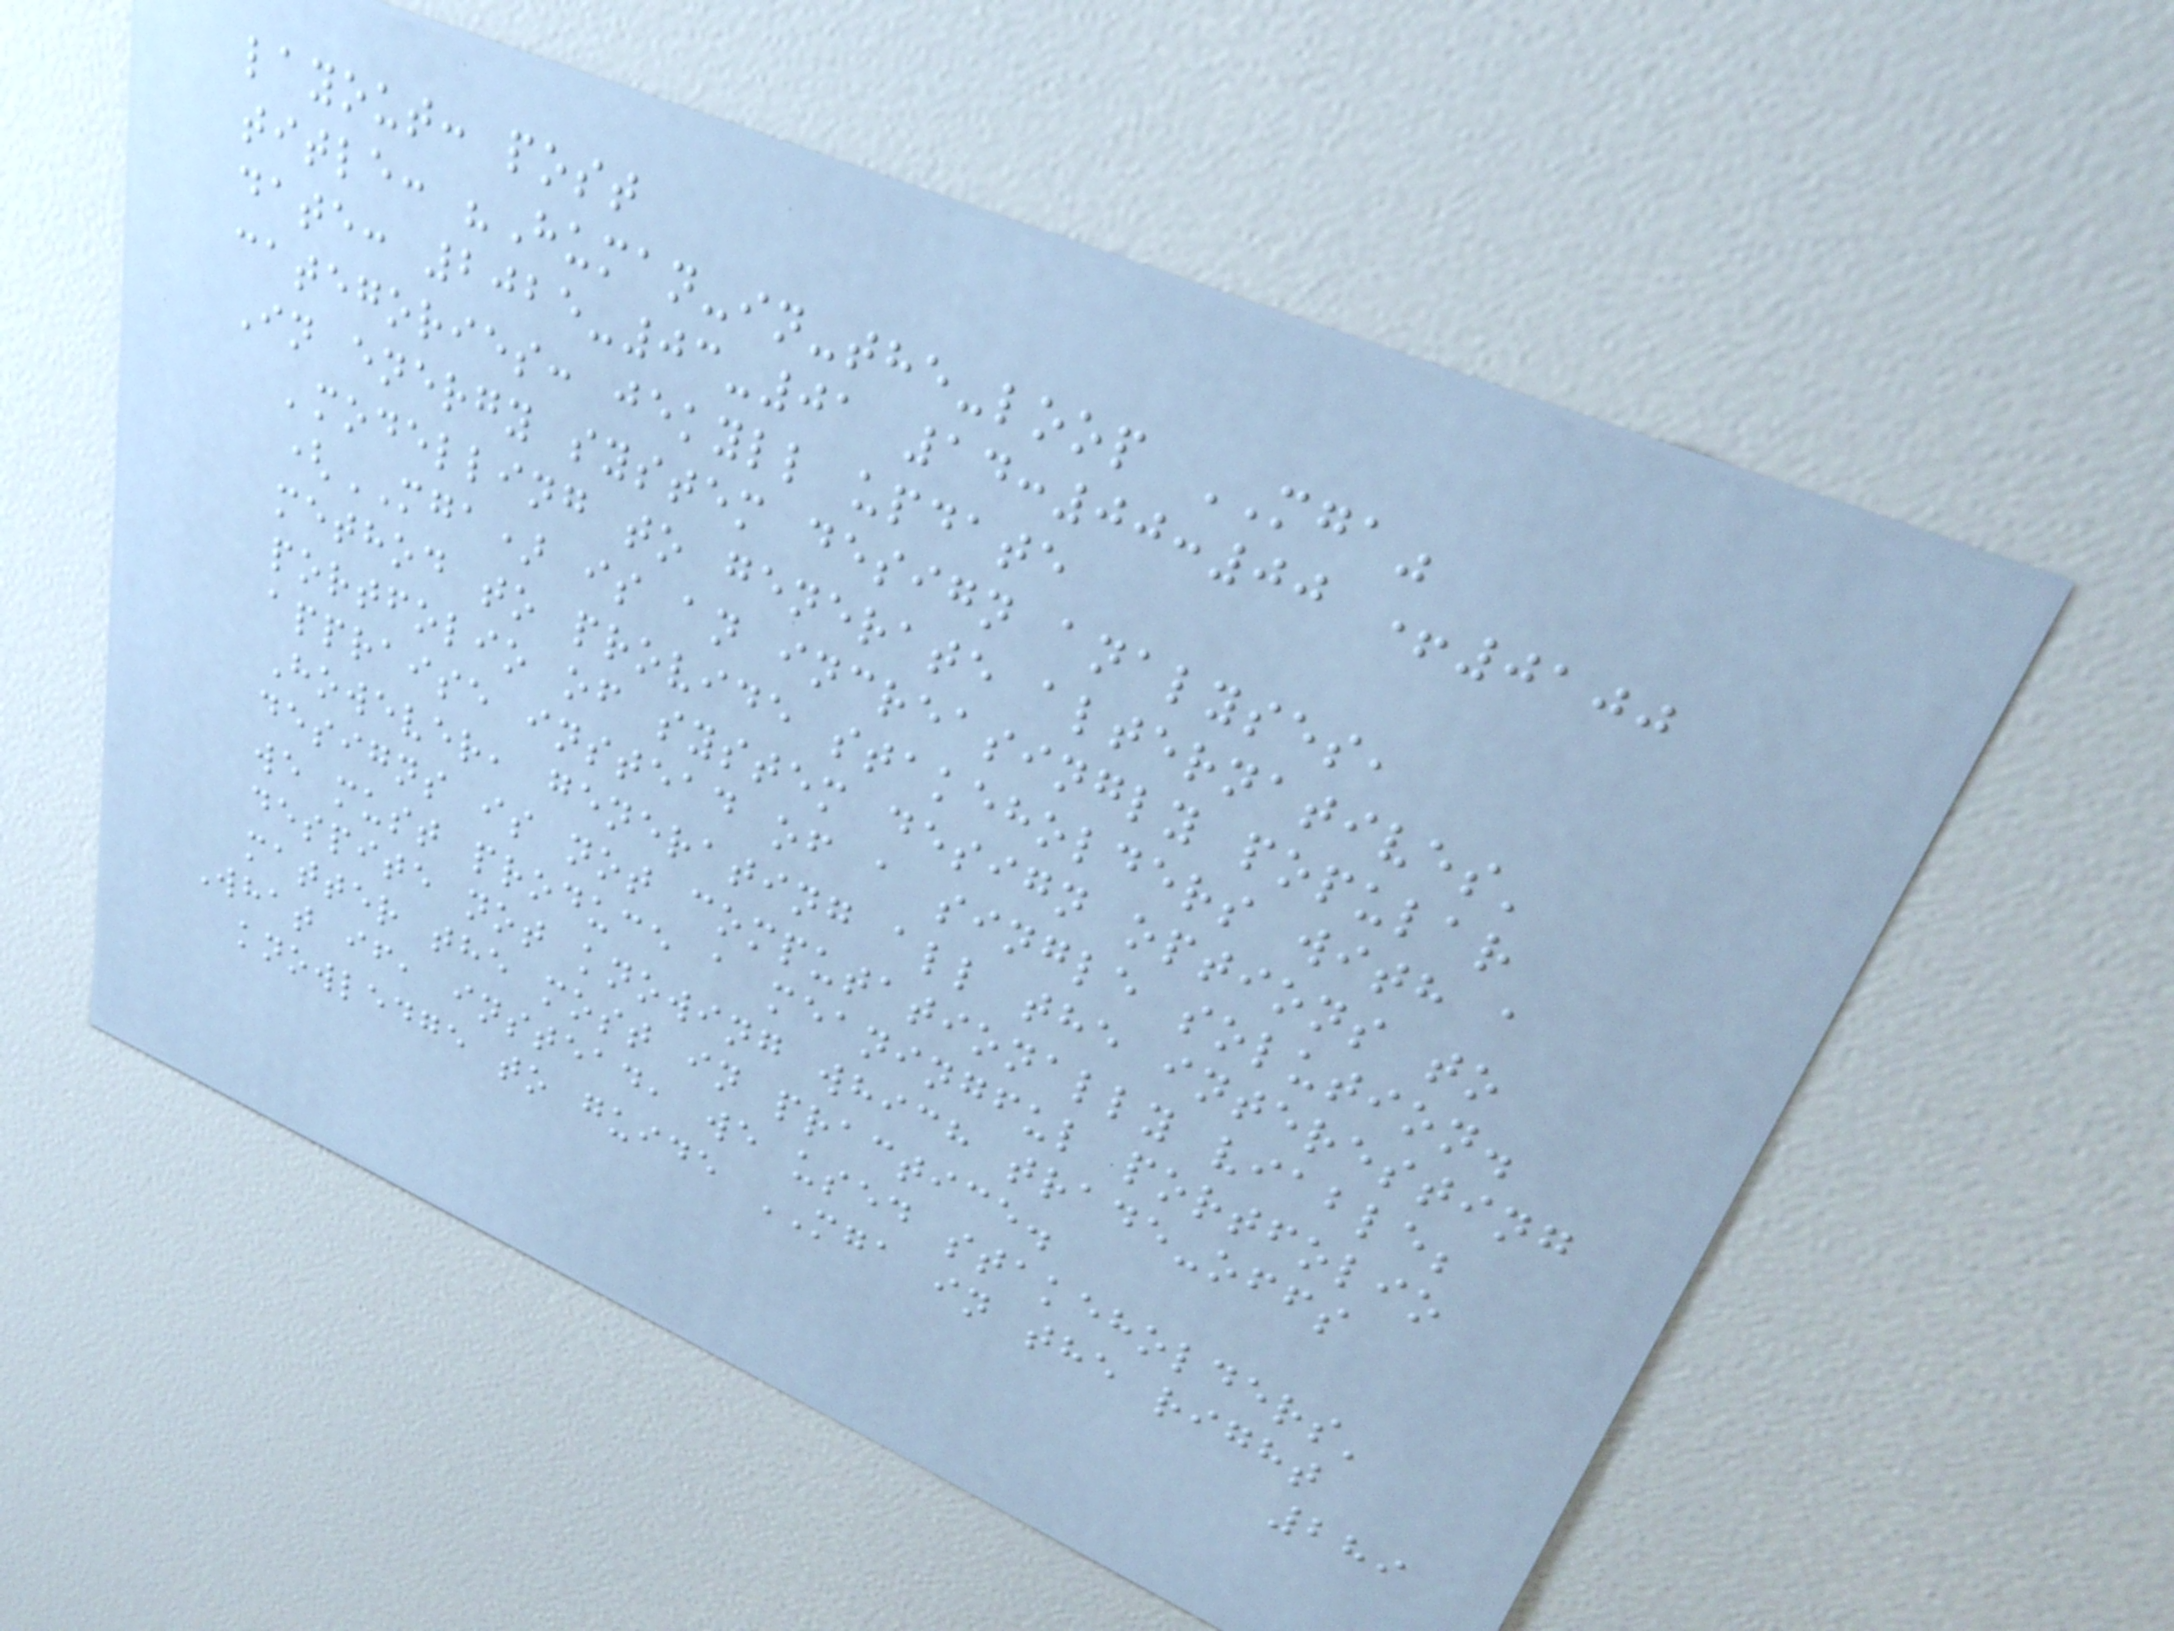layout: post
title: "Human-in-the-loop MGA"
date: 2025-03-01 14:00:00 +0100
categories: jekyll update
In energy system design analyses,
'modelling to generate alternatives'
(MGA) is an increasingly popular
method to provide stakeholders with a
portfolio of system design options to
appraise instead of a single solution.
However, generating all the interesting
designs is not computationally viable;
we must produce a meaningful portfolio
despite not knowing which trade-offs
matter the most in practice.
What if, instead, we used stakeholders'
knowledge to guide MGA in the right
289
